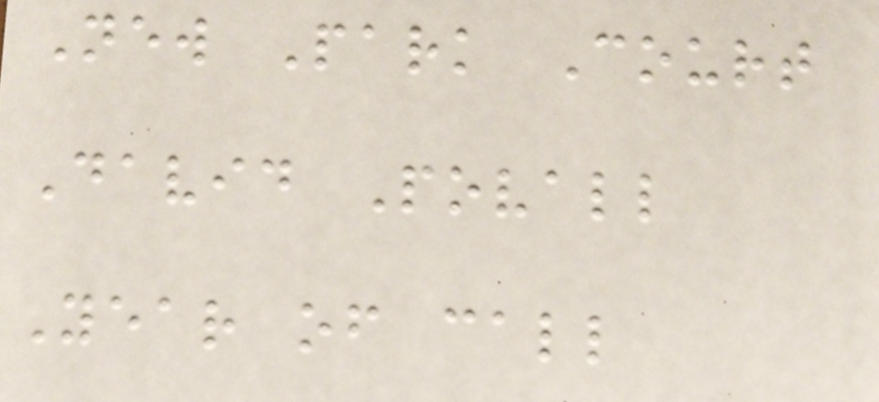New Park Court
David Povall
Year of call
